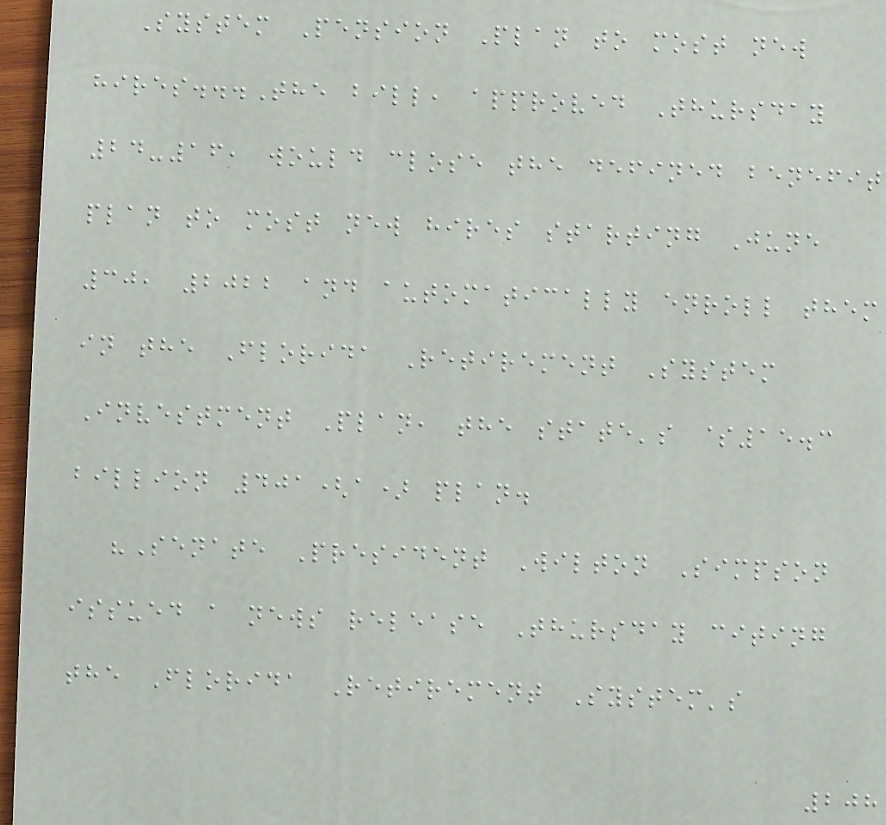System Pension Plan to most new
hires...The bill, approved Thursday
24-16, would close the defined benefit
plan to most new hires starting June
30, 2022 and automatically enroll them
in the Florida Retirement System
Investment Plan, the state's $15.3
billion 401(a) plan.
"Senate President Wilton Simpson
issued a news release Thursday citing
the Florida Retirement System's
208
